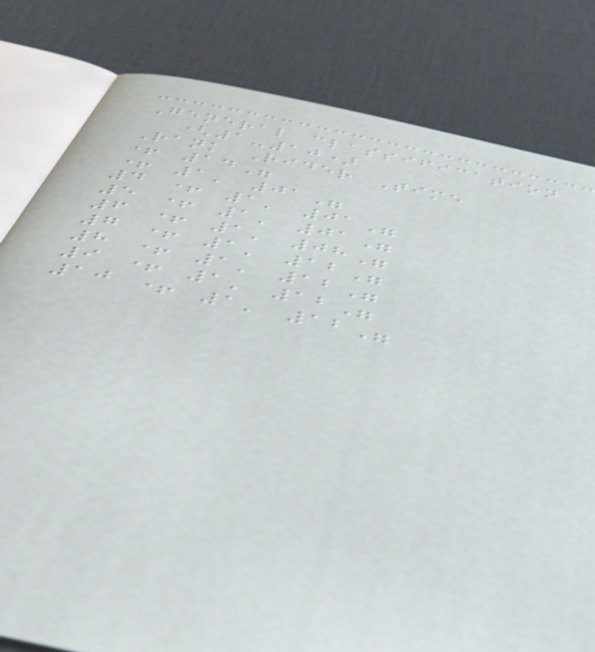General classification
(1-10)
Rank Rider Time
+ 14"
+ 1' 01"
4 + 1' 01"
5 + 1' 01"
6 + 1' 08"
7 + 1' 12"
8 + 1' 12"
9 + 1' 12"
10 + 1' 12"
